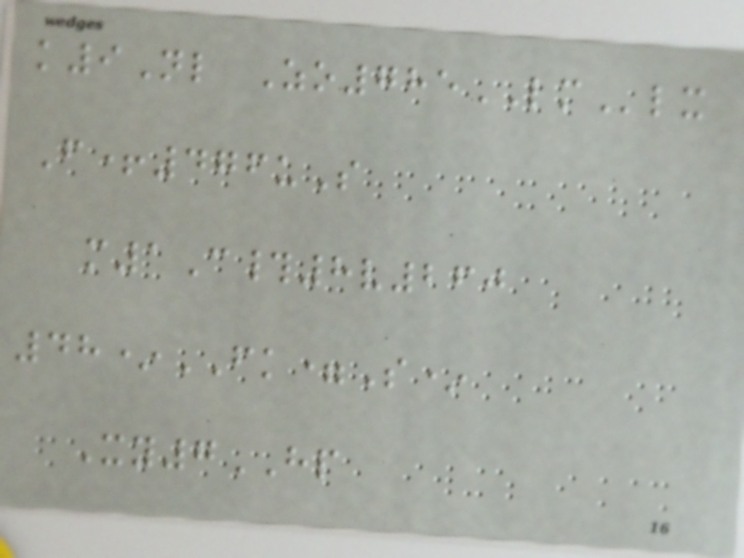k9Nl Zo785LMlx
F+476uS
m1C#8v260
48*FK=S*
Xy7HP
